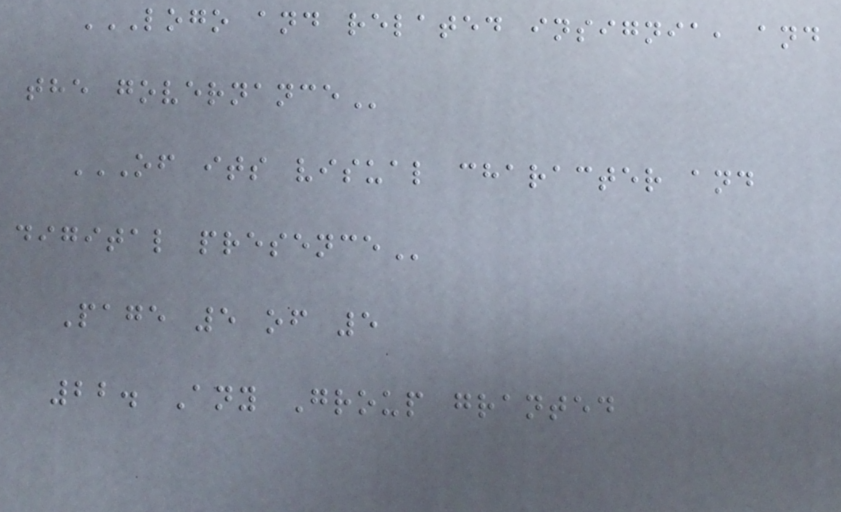LOGO AND RELATED INSIGNIA, AND
THE GOVERNANCE
OF ITS VISUAL CHARACTER AND
DIGITAL PRESENCE
Page 5 of 5
22. Any Group granted
